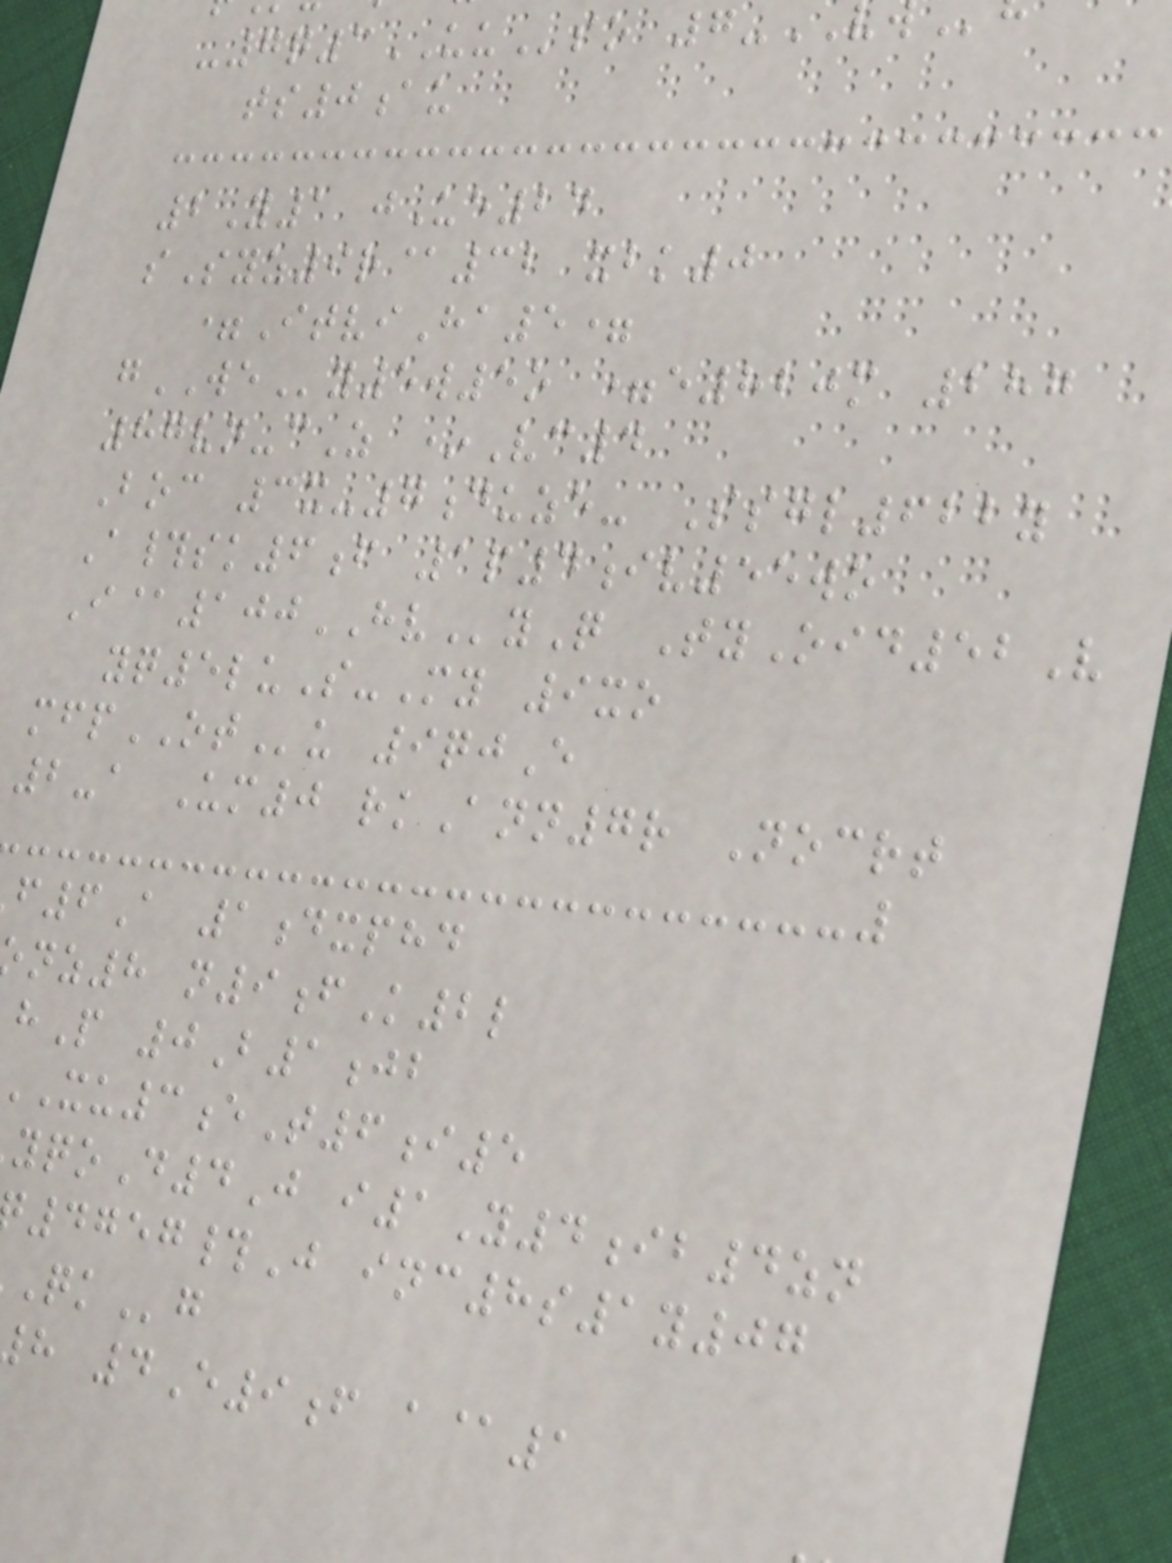-7q3UUso 7-
ts0au
2Y1 jUe24
sSyz9r@32 xbk0
=ItviHa5=
gWEy5w5o =e820m 287
87vn-cZ *Vc4
Boc 3x-7duze- Ssgl622y
A#sk6f 1p4iv55wo
I@100HVyQ TyOid52V
yq5luS-My 9xo
mfpOTu 9qjE
2-a Um0 rkAnn7r Nocrt
6A 1dxphd
nz8 n9fK2l
hP 0B1jb
3eT6i5
qoD4J i1Y4ib4zn
4757#J inc8s1y07
h 4E9f a@1
